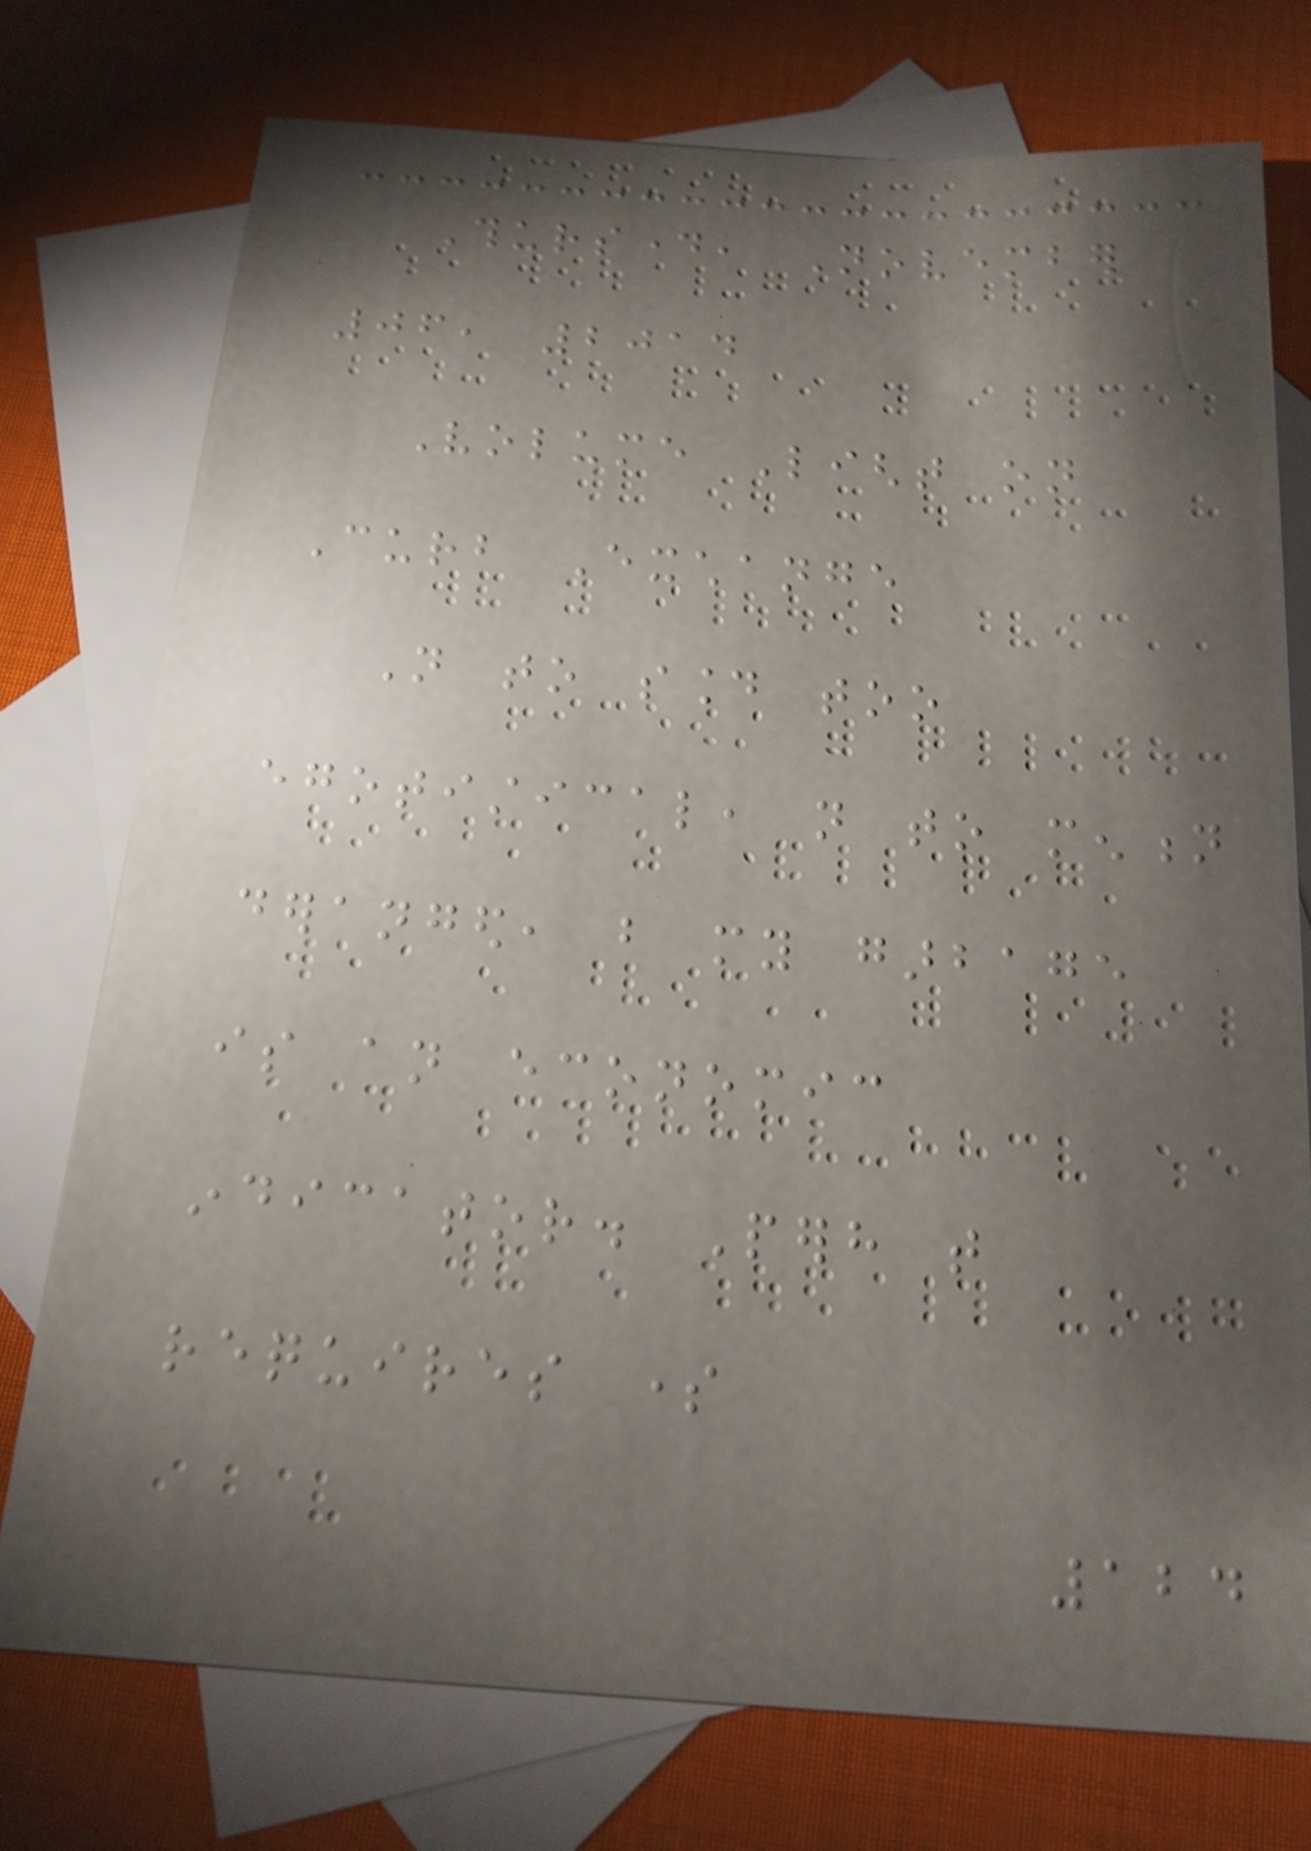Thursday, November
06, 2014
Volume Light on
Curb Exchange
Not to sound too
egotistical, not to mention
deranged, but my garbage
is an economic
indicator. Perhaps that
requires some
124
